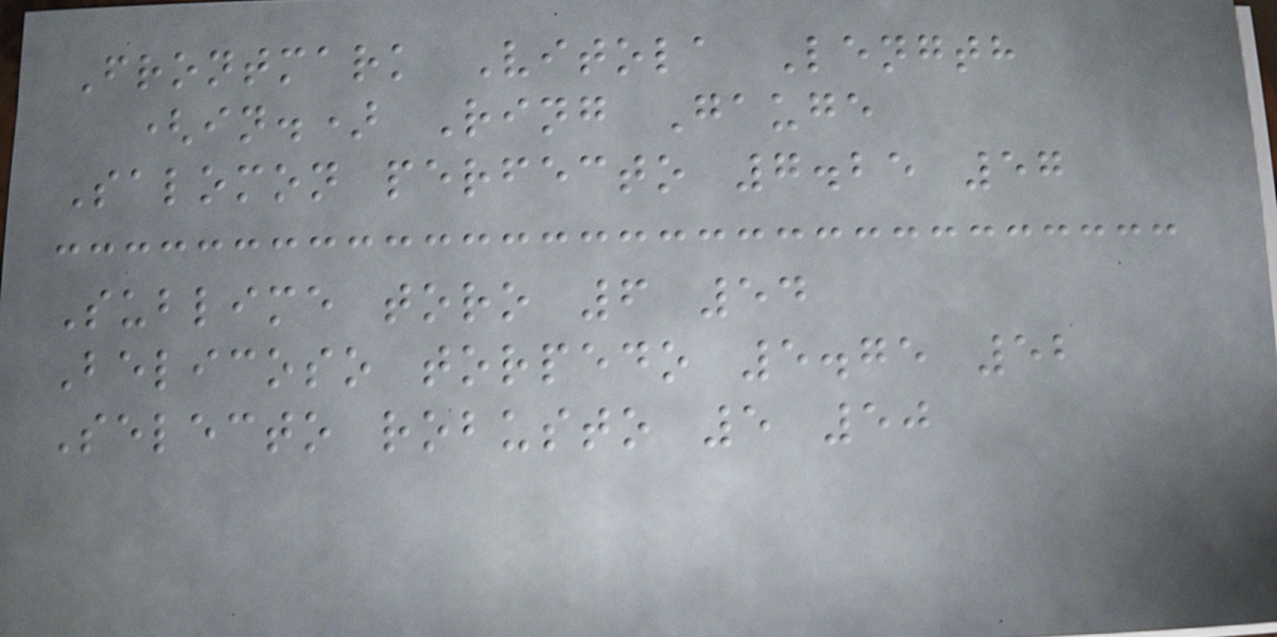Frontmark Vitola Length
(in.) Ring Gauge
Salomon perfecto 7.25 57
Sublime toro 6 54
Belicoso torpedo 5.75 52
Selecto robusto 5 50
